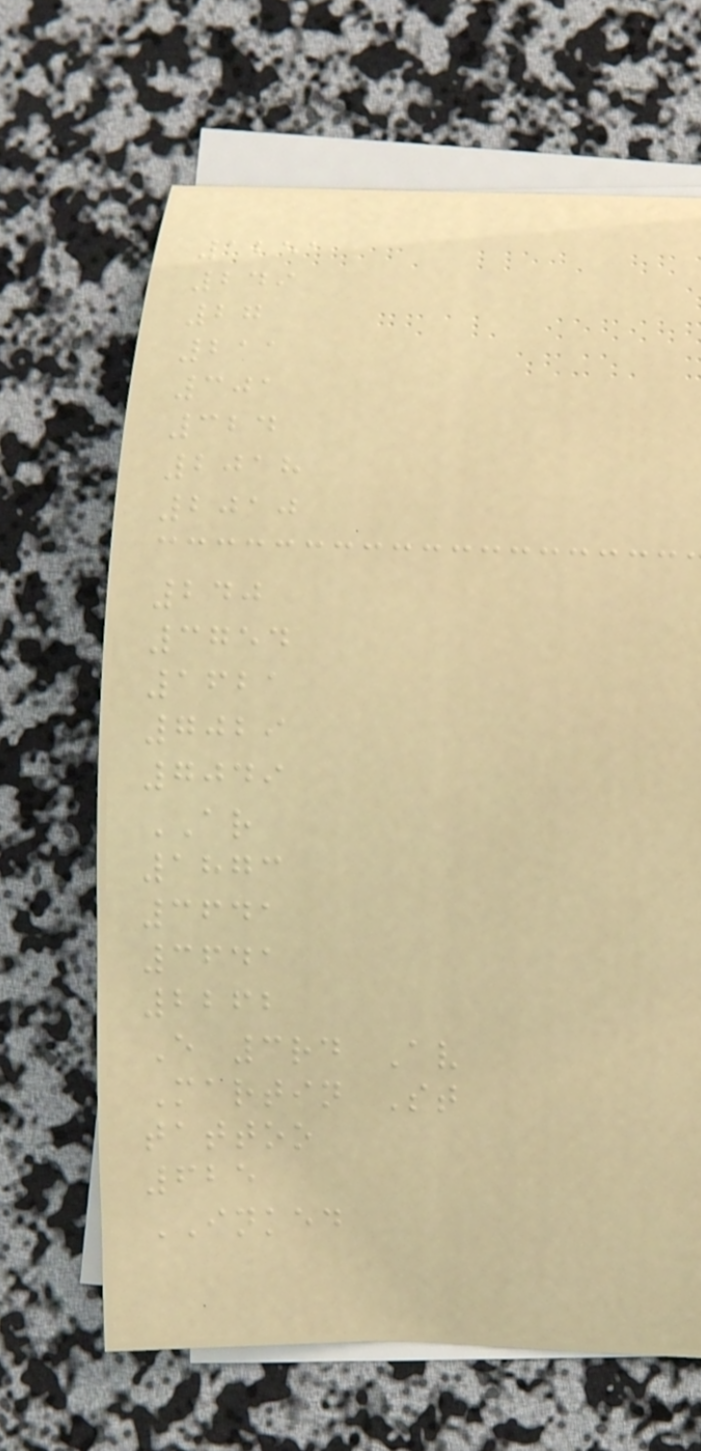1251
249
27
211
301
324
2018
2010
240
3754
1621
7029
7049
AR
1873
3641
3641
2262
E 3rd Av
Martin St
tattoo
625
INKED
